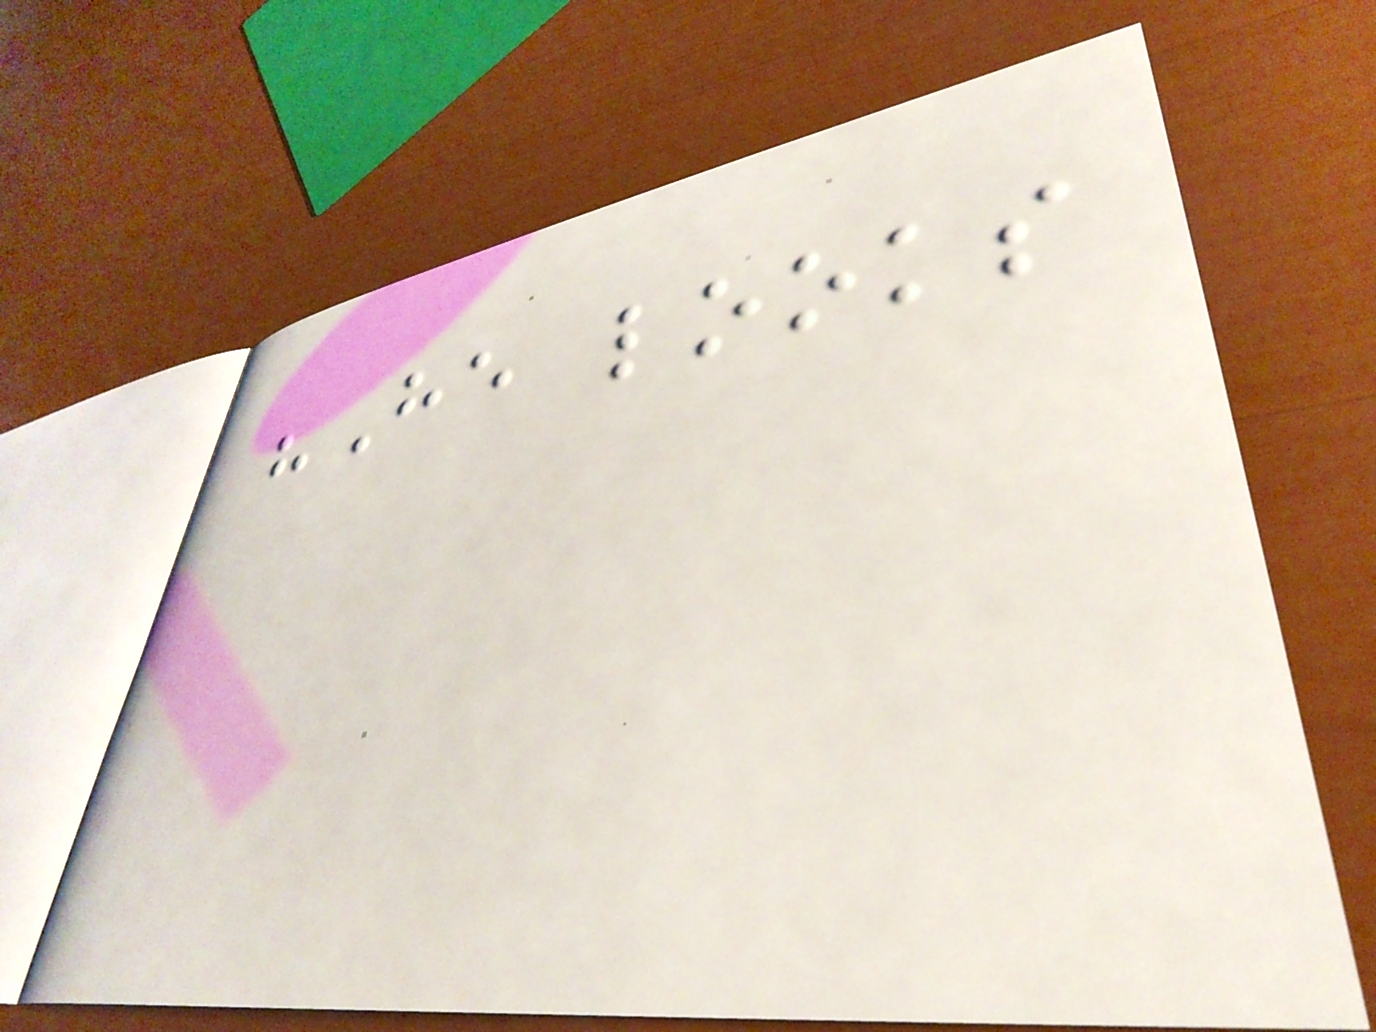"He looks
